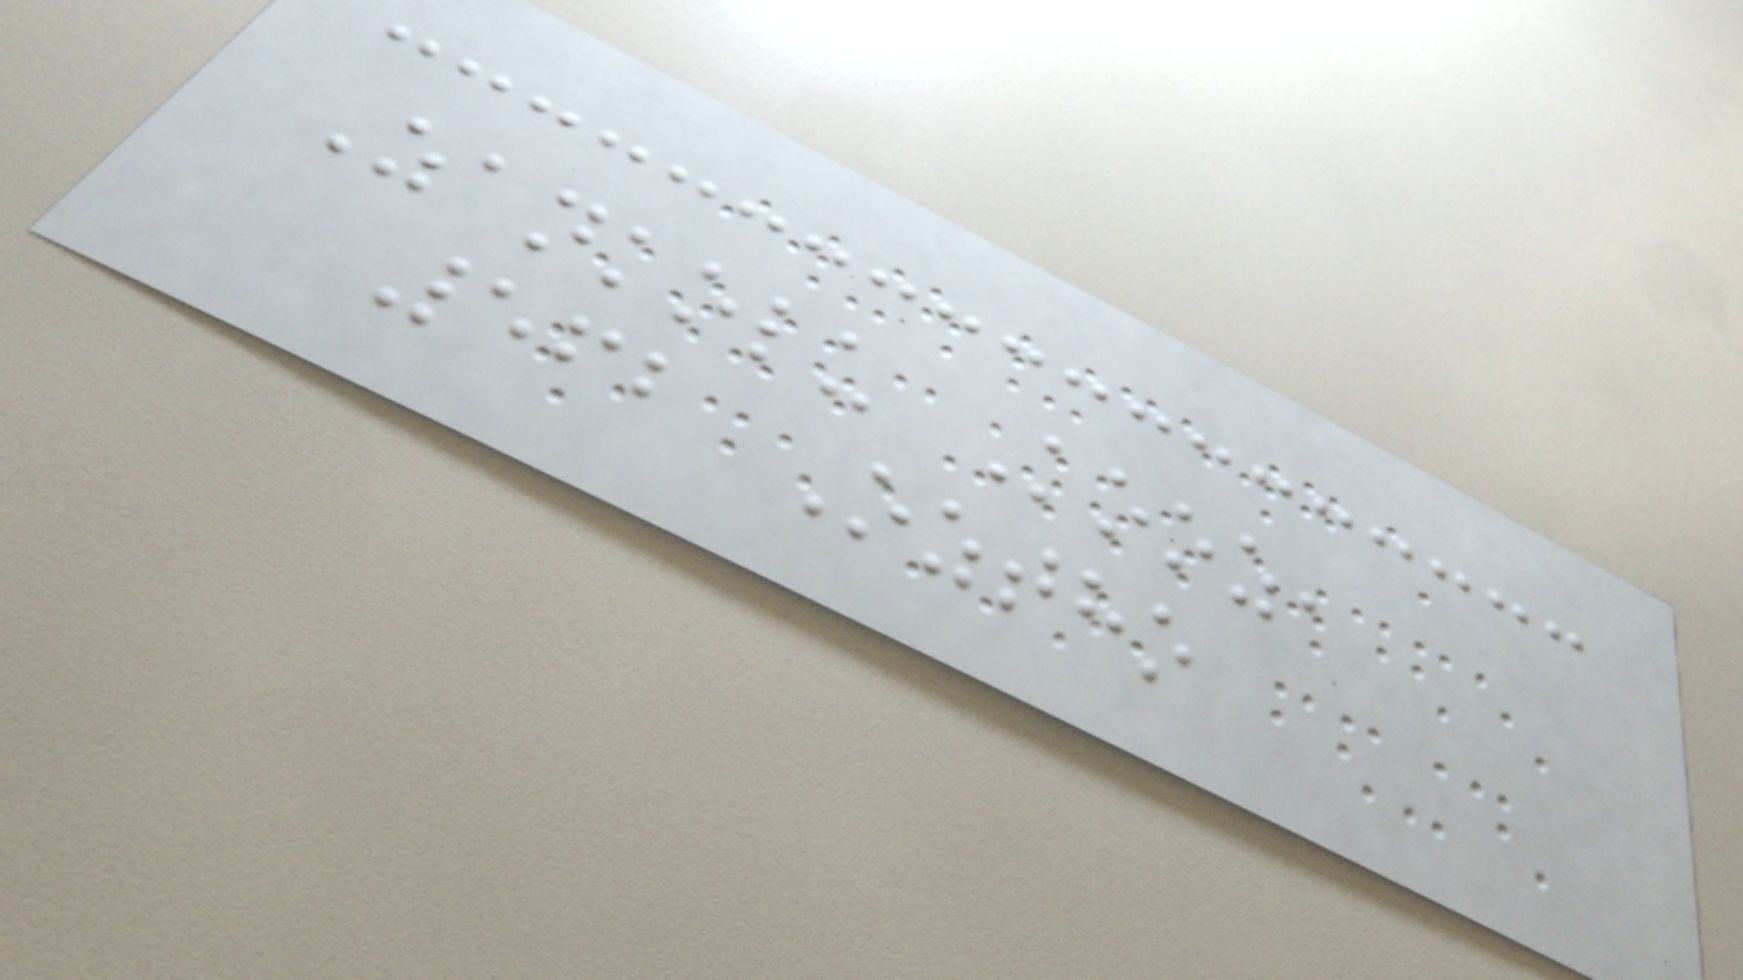Zankolu Kooz,
562 Oztho
